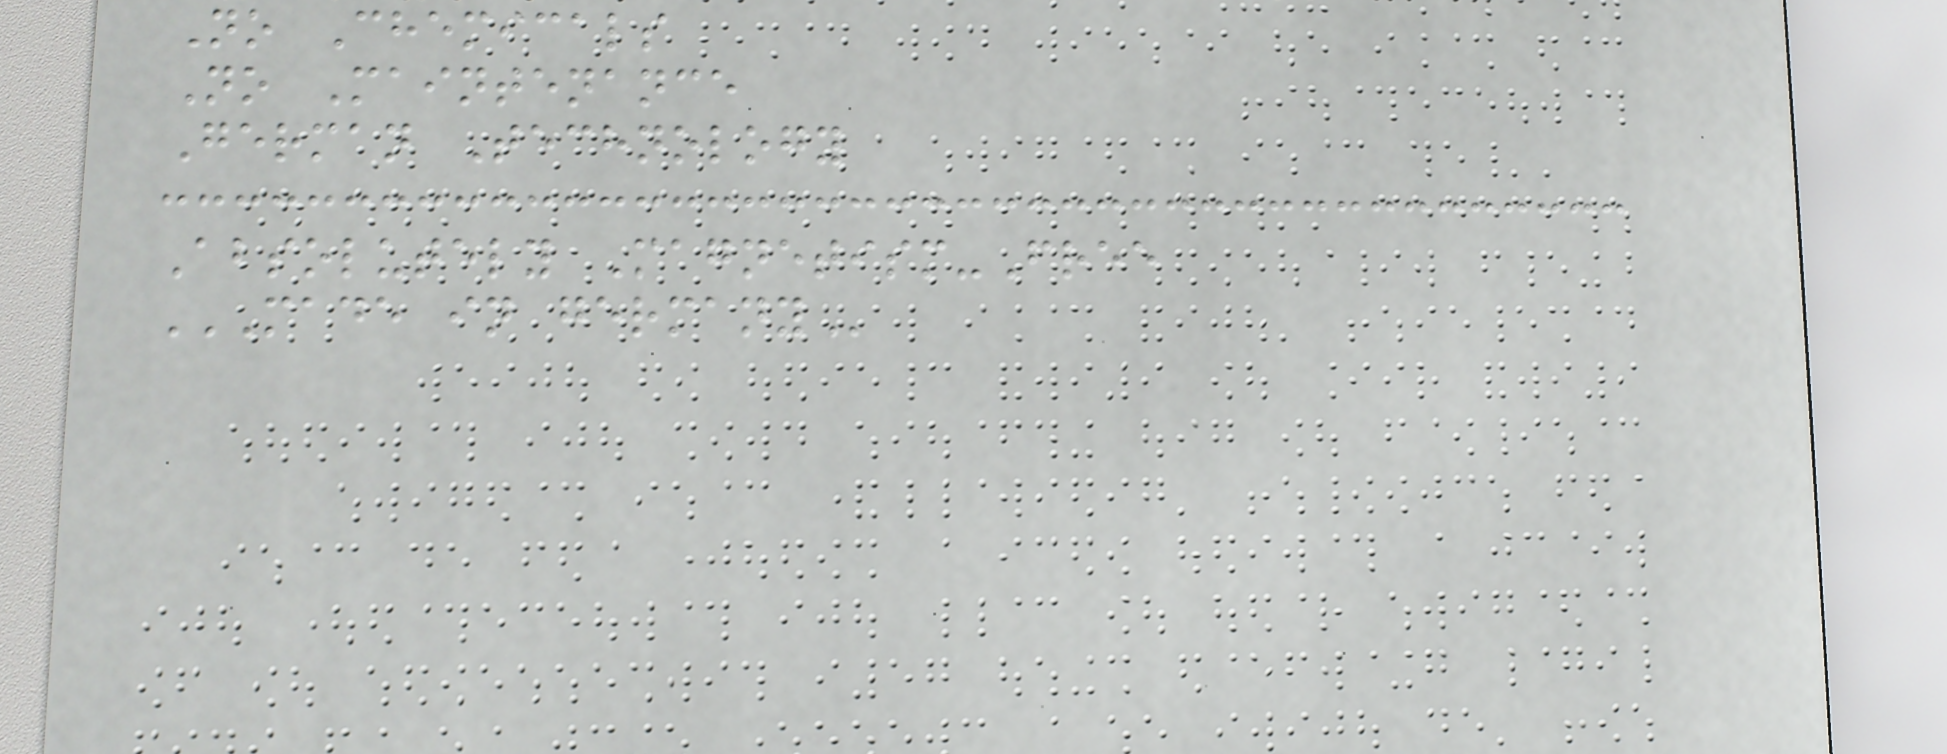No Chemicals
No Maintenance
German Technology
Absolutely Magnetism-Free
MADE IN GERMANY
